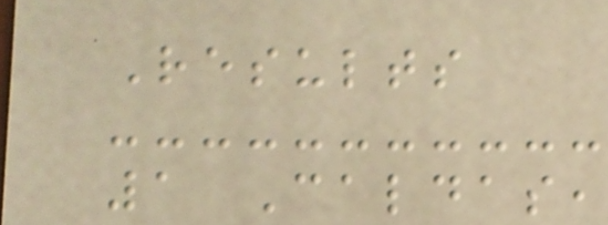Results
1 Caldas,
